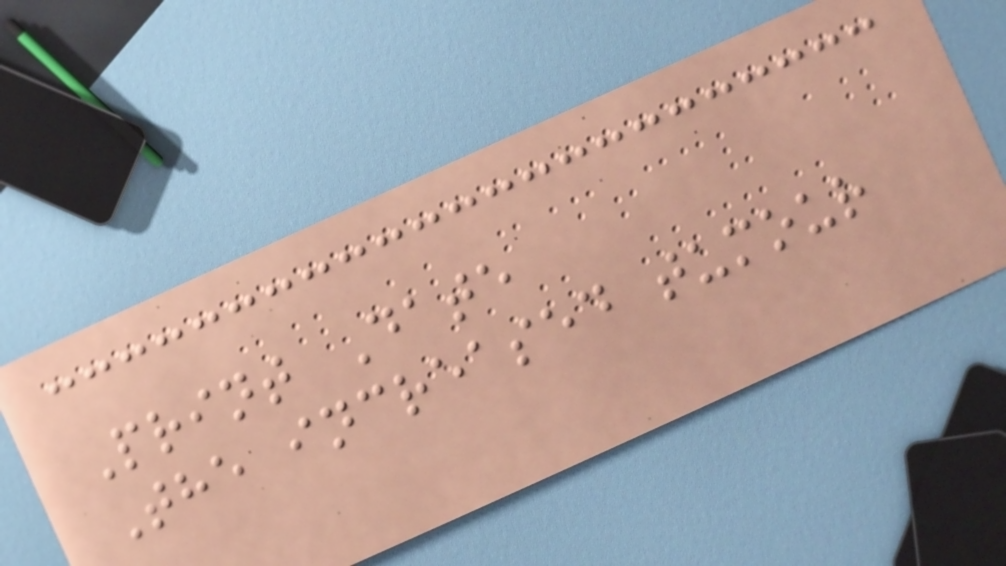Print Date
The increased tumour
